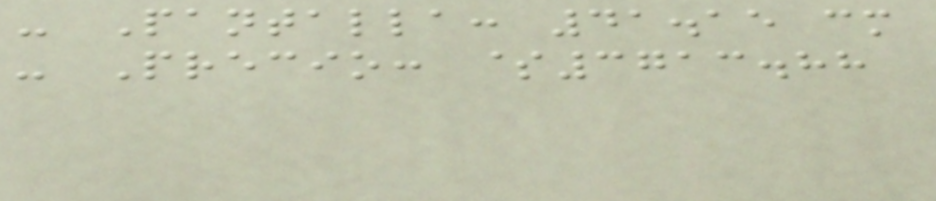- Pantalla: 41.15 cm
- Precio: $3713.88
